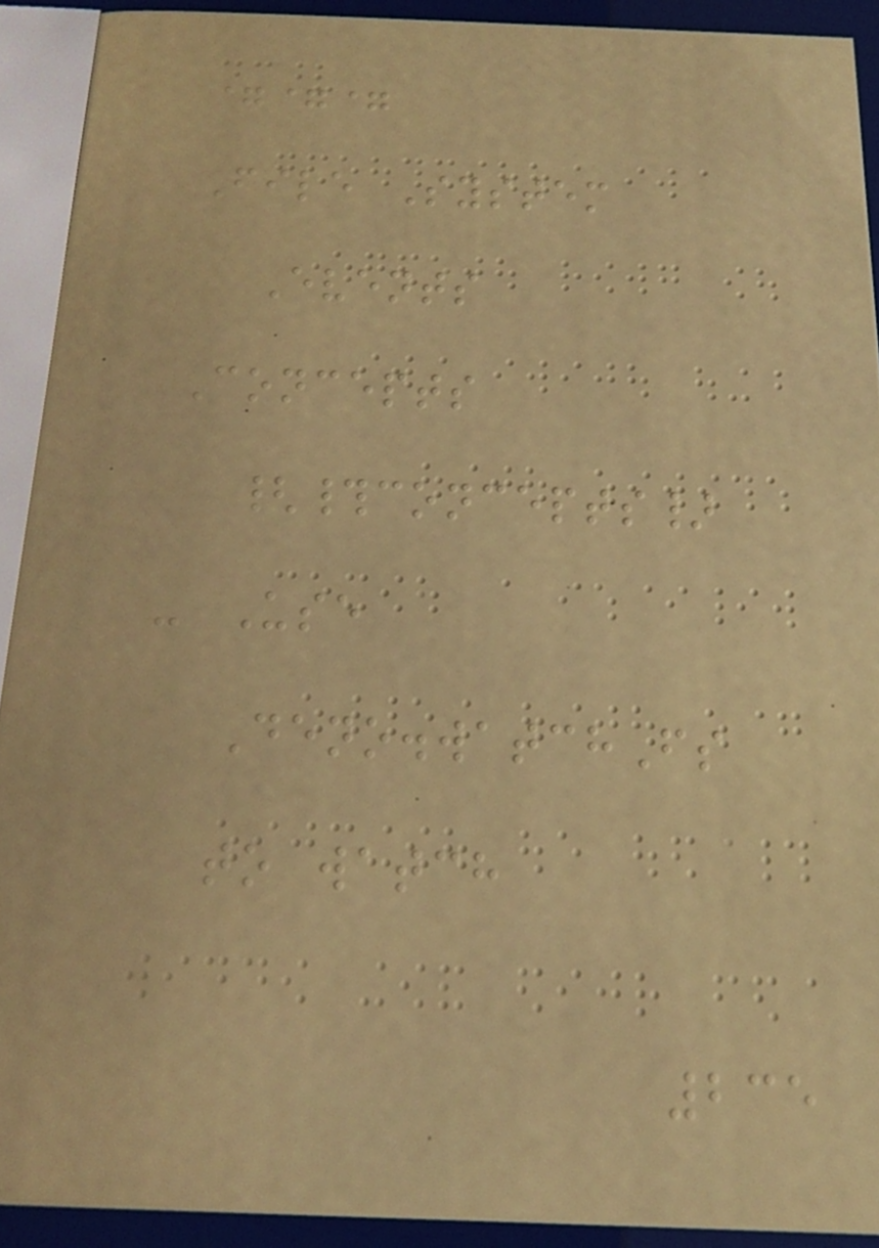===
File System
Events
Concepts
{#concepts}
- Use
Deno.watchFs
to watch
235
